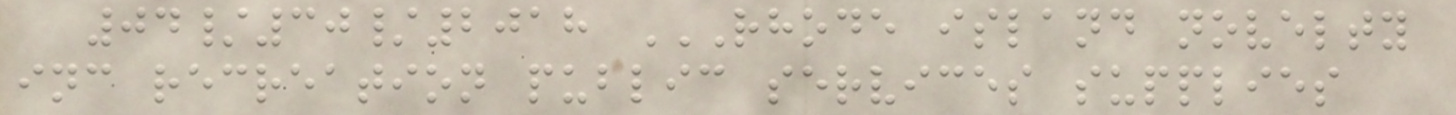04/30/2018 RHODE ISLAND NOVELTY
INC RECREATION PUBLIC SERVICES SUPPLIES
